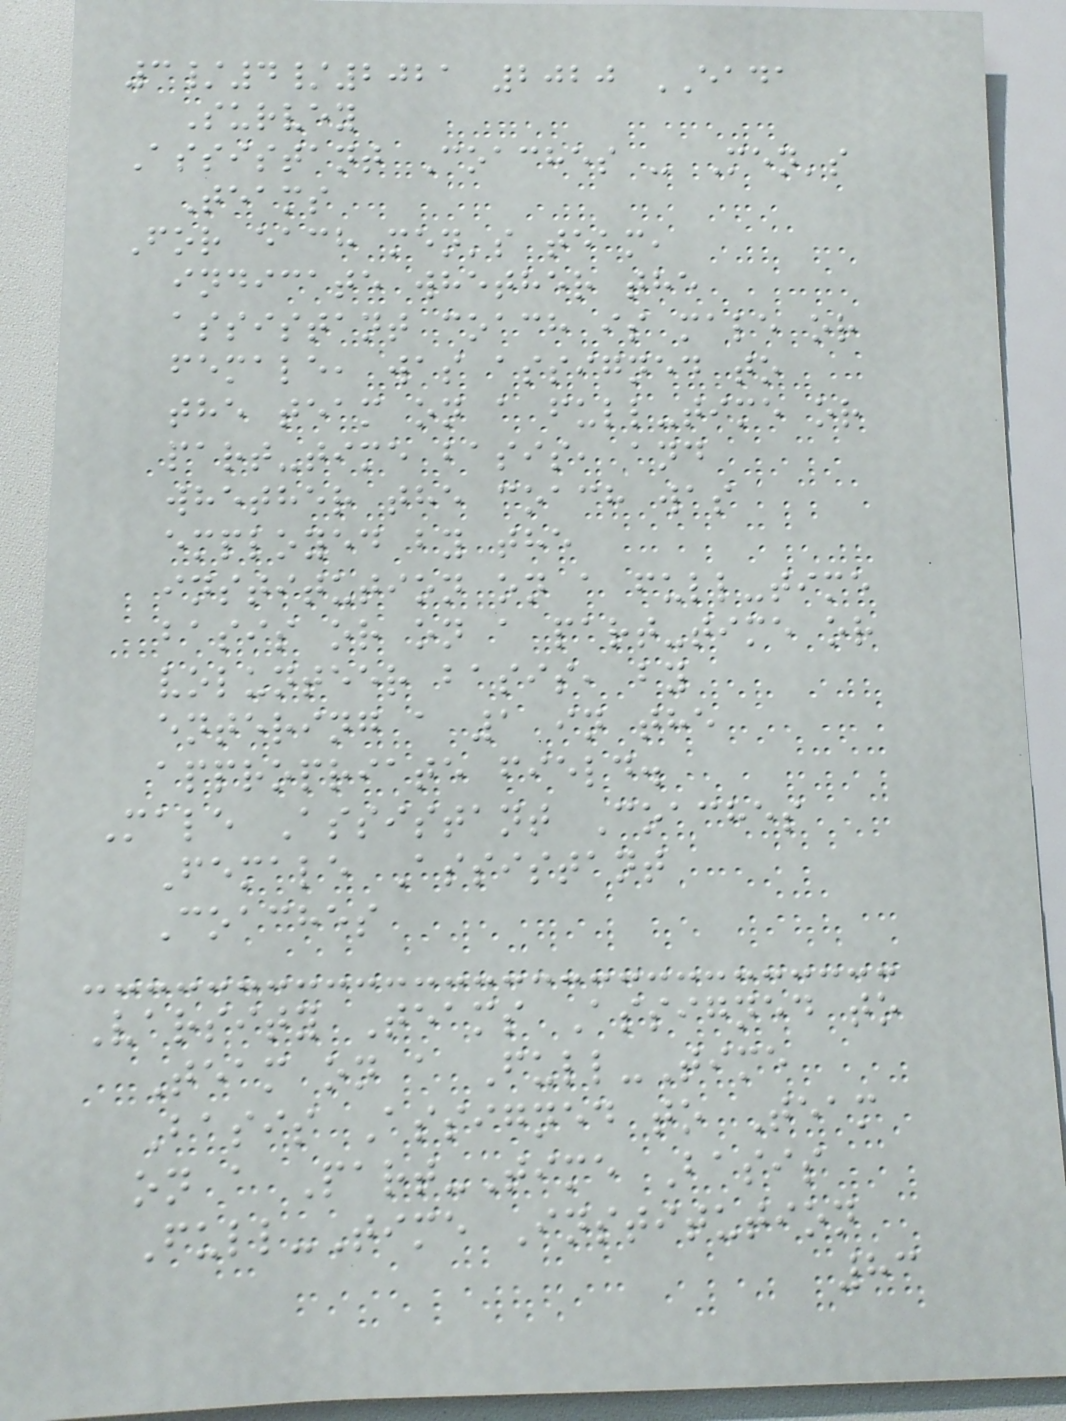3/4/2021 2020 EADA
Survey
Assistant Coaches - Men's
Teams
For each men's team,
indicate whether the
assistant coach is male or
female, was assigned to
the team on a full-time or
part-time basis, and
whether the coach was
employed by the
institution on a full-time
basis or on a part-time or
volunteer basis, by
entering a 1 in the
appropriate field.
Male Assistant Coaches
Female Assistant
Coaches
Varsity Teams Assigned to
Team on a Full-Time
Basis Assigned to Team
on a Part-Time Basis
Full-Time Institution
83
